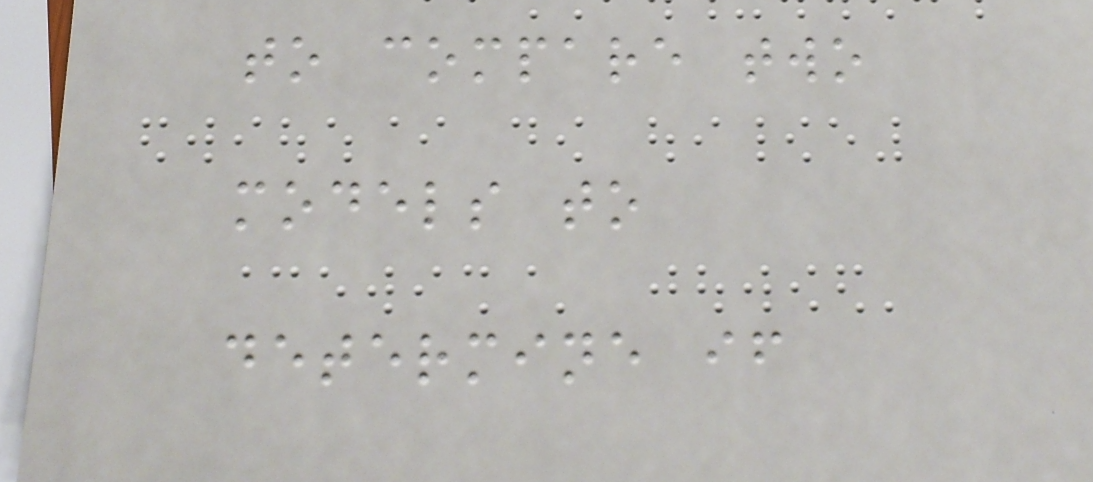to compare two
models to
determine if
